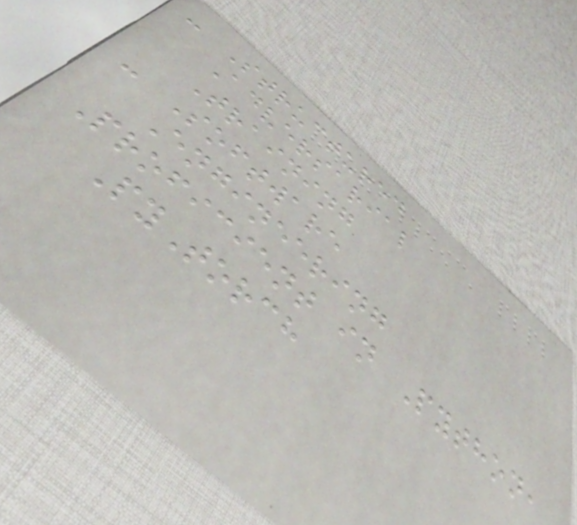- Structured
Adversarial
Training
- Software
Engineering
Proficient in Python,
PyTorch
